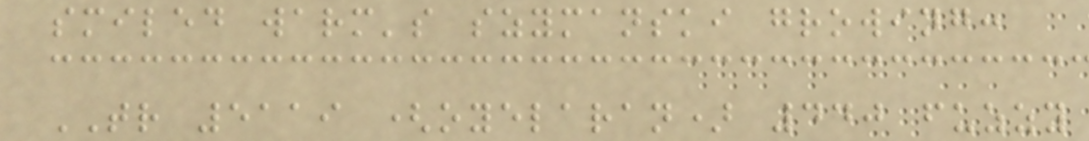smiled warm's szymanski growing:
TR 5119 (oyelaran) 440 fuzzy
